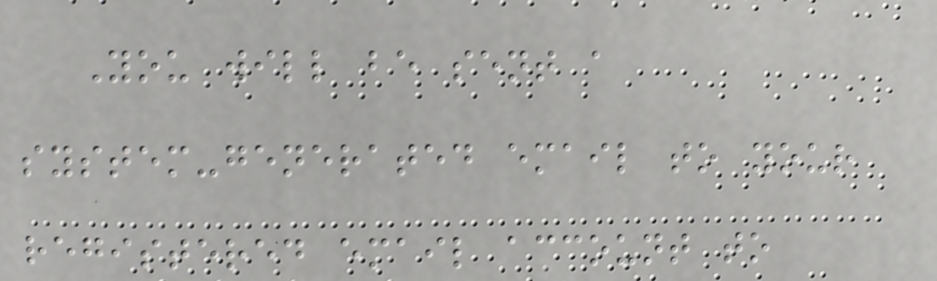You will be sent a
system-generated email to your
registered email account to
